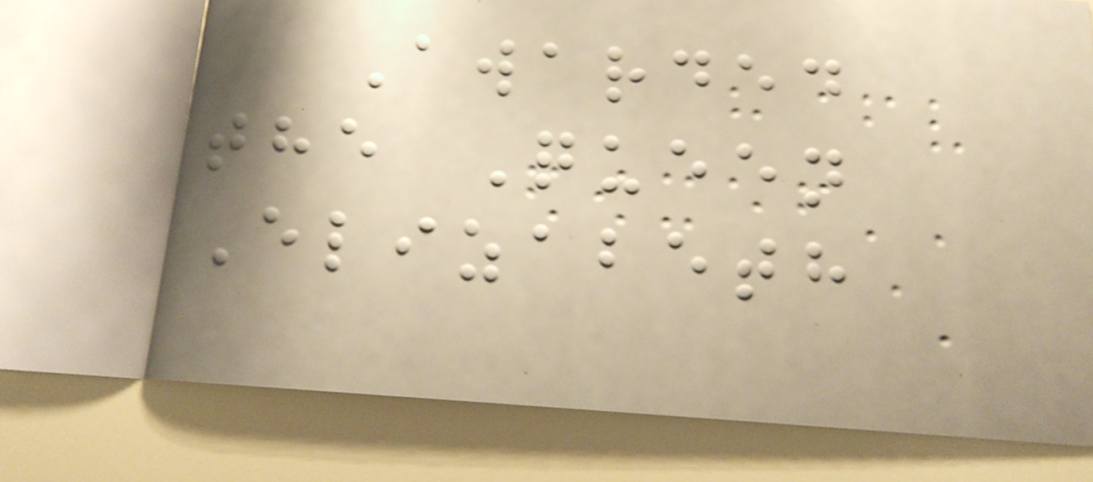Awarded
the Queen
Elizabeth
